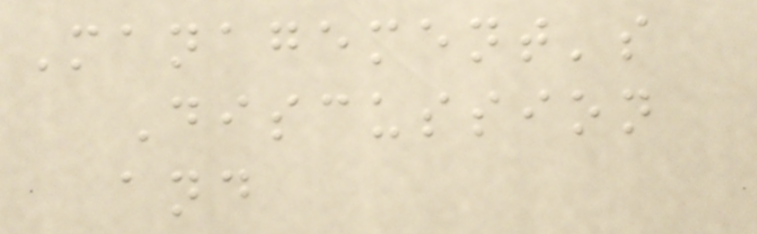Management's
Discussion
and
